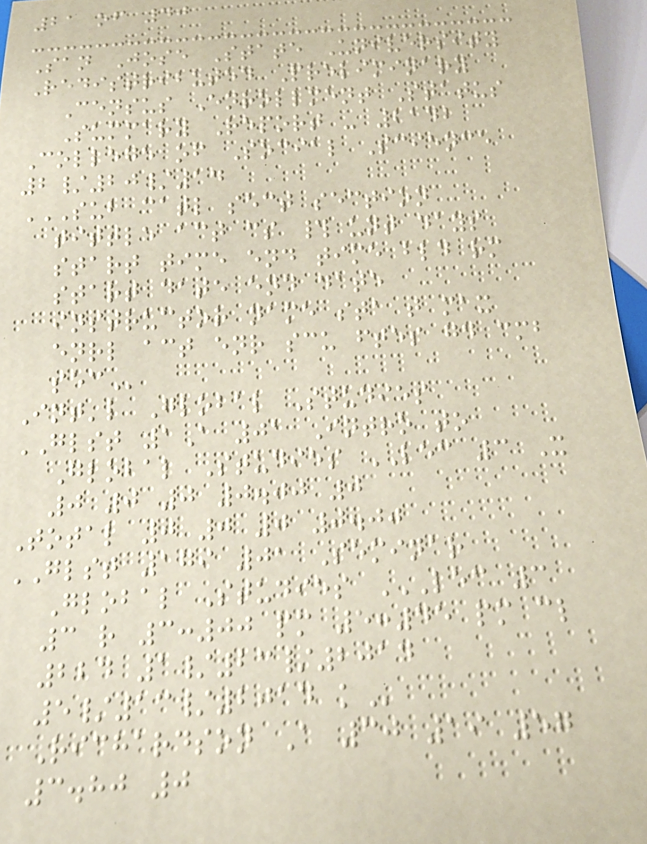21 of 40
San Jose State University
Redistributed Preliminary
Census Enrollment Status
Summary Report - 2142
College of Social Science
2/20/14
SUB CATL SECT SECTION
TITTLE ACT CS # UNT DAYS
START TIME END TIME BLD RM
START DATE END DATE
INSTRUCTOR NAME STA T MAX
ENRL ACT ENR SCU FTES GD CMB
SEC
Int'l Global Studies
GLST 1A 01 Intro to
Global Studies LEC 3 X
0 0 0 0.00 0
Total 0 0 0 0.00
GLST 179 01 Seminar
Global Studies LEC 3
3 R 3:00 PM 5:45 PM CL
224 1/23/2014
5/13/2014 K
Richardson A 30 19 57
3.80 0
